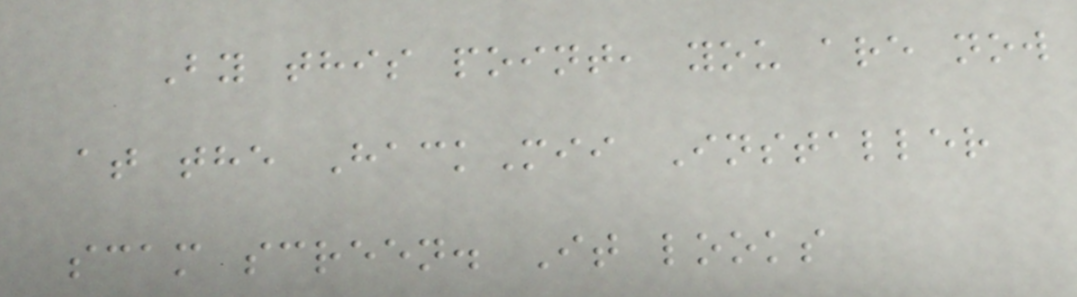By this point, you are now
at the HackMii Installer
scam screen. It looks
